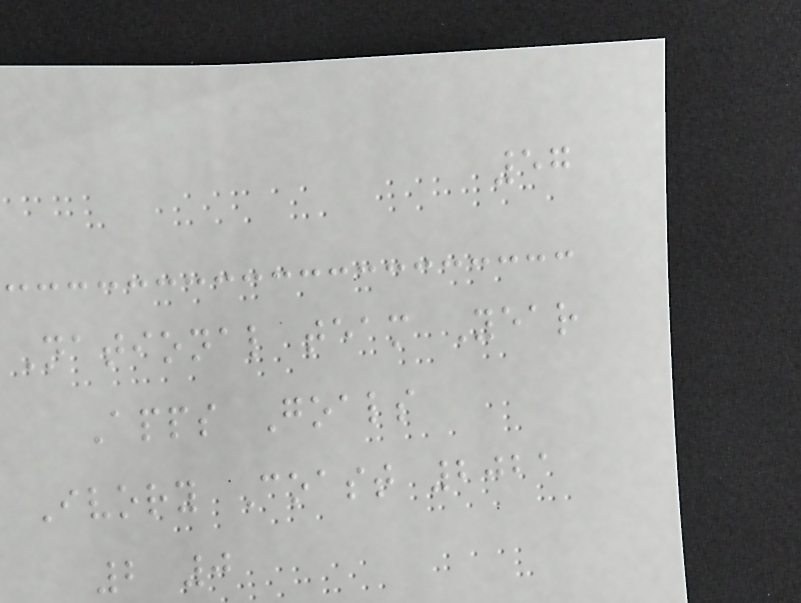57
National team Year
Apps Goals
Ivory Coast 2021
2 0
